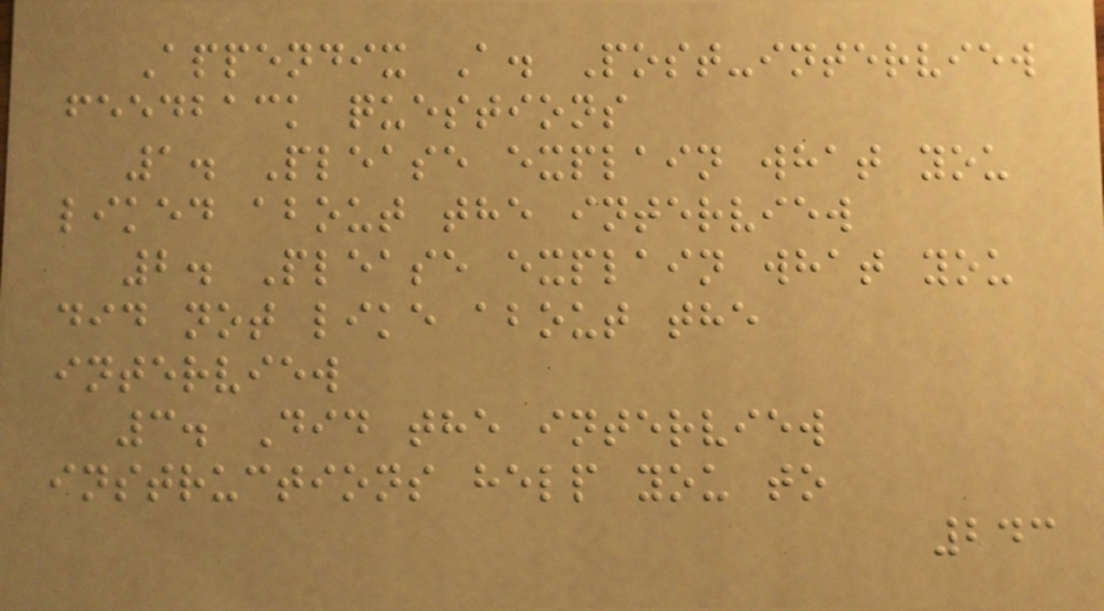Appendix A. Post-interview
feedback questions
1. Please explain what you
liked about the interview
2. Please explain what you
did not like about the
interview
3. Did the interview
instructions help you to
243
